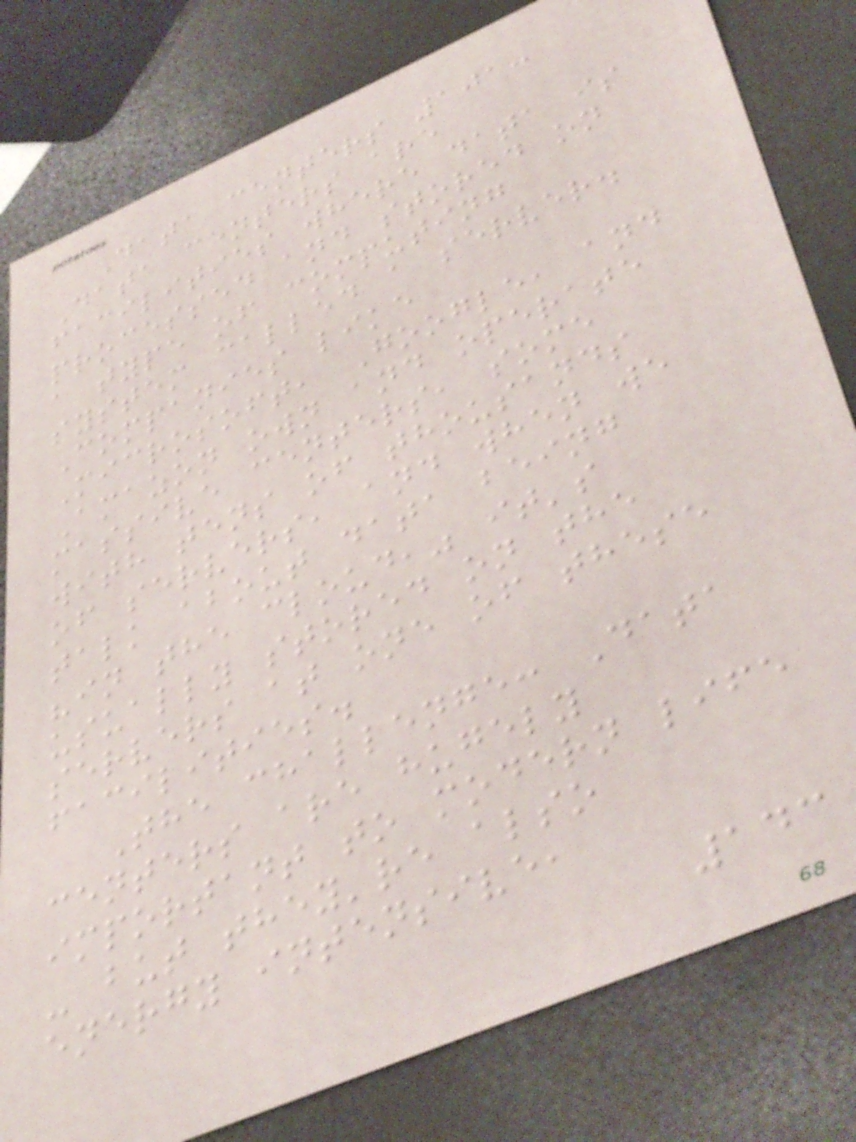Data centers 101:
Data centers are
facilities where data is
processed and stored on
a type of computing
system called a server.
Companies like
Microsoft, Google, and
Amazon own and operate
massive centers, some
with tens of thousands
of servers, and when we
talk about data being
"in the cloud," it's
usually stored on the
servers at one of these
facilities.
The challenge: Data
centers are hugely
important to modern life
- but they're also
energy intensive,
143
